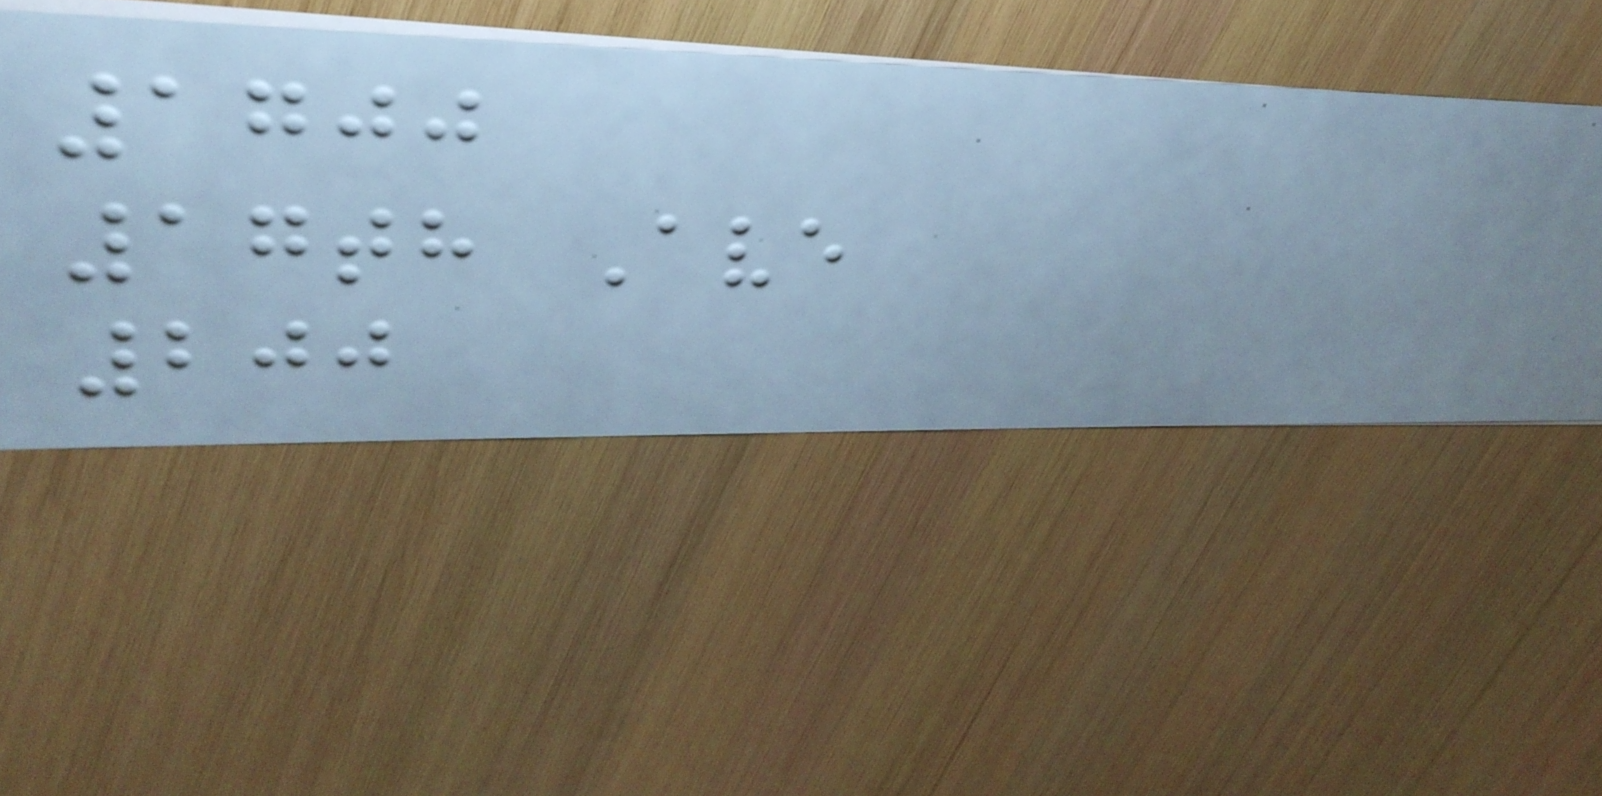1700
17th Ave
200
